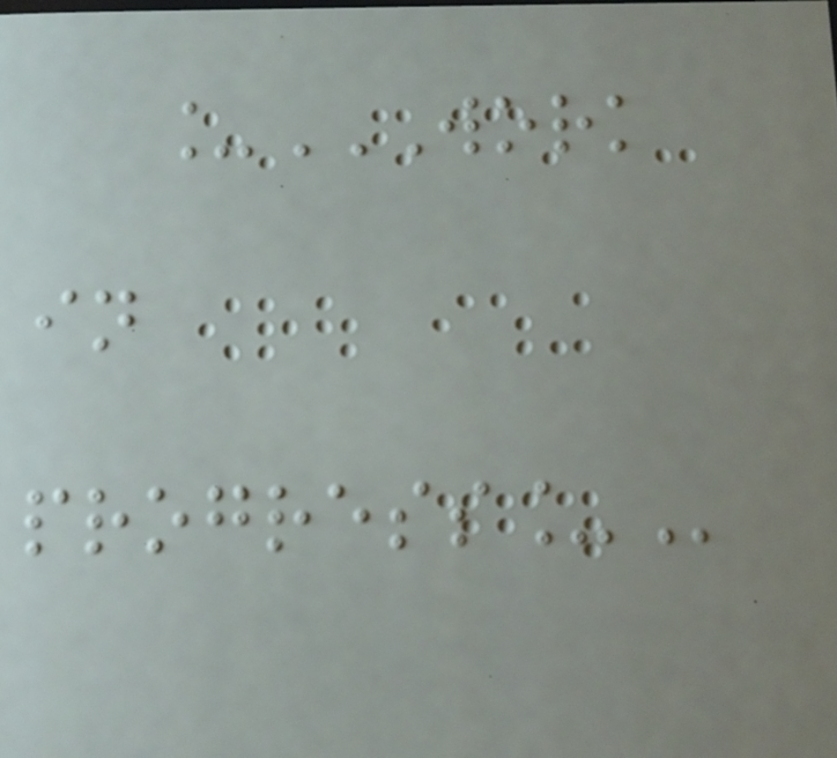_WORK
IN
PROGRESS_
